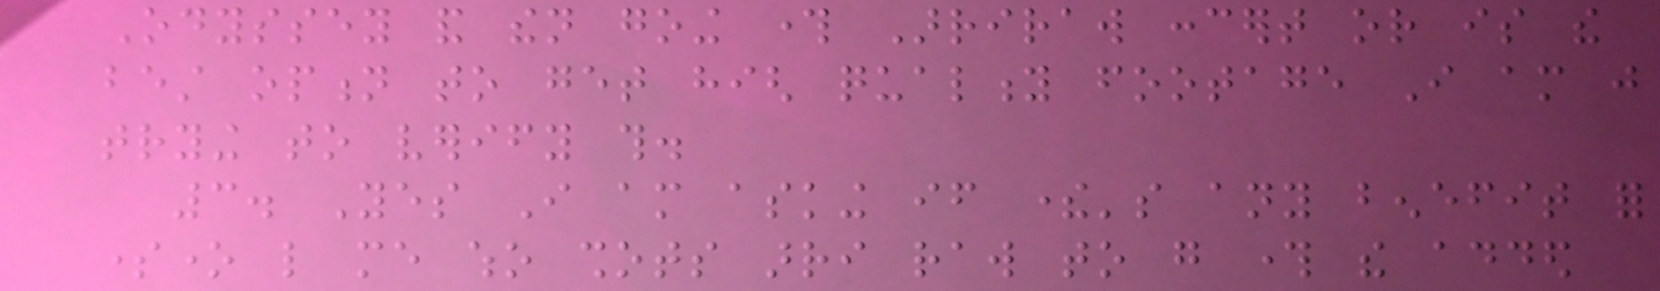Odyssey and then going through Arriraw concert or is the
best option to get high quality footage I am just
trying to verify this.
3. Yes I am asking if there's any benefit for
someone like me who shots arri raw to go through the added
